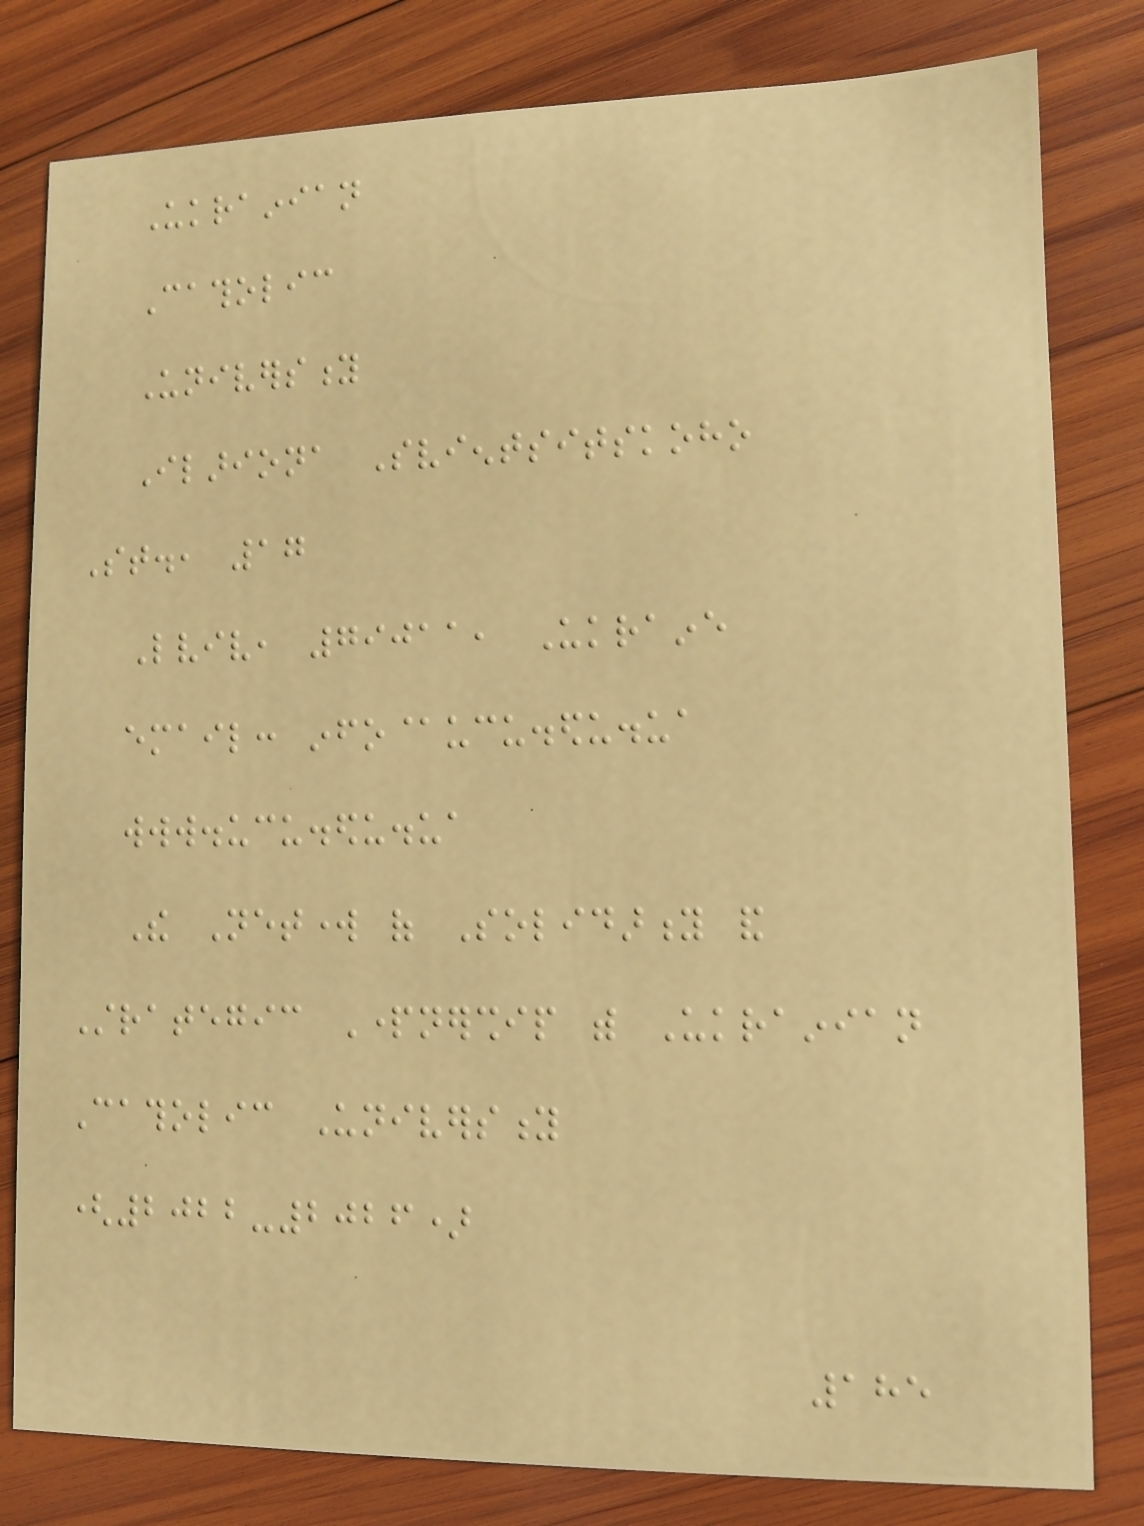Ukrainian
Catholic
University
Ilariona Svientsitskoho
St., 17
Lviv, 79011, Ukraine
email: info@ucu.edu.ua
www.ucu.edu.ua
The Network of Solidarity and
Strategic Partnership with Ukrainian
Catholic University
(2022-2026)
185
